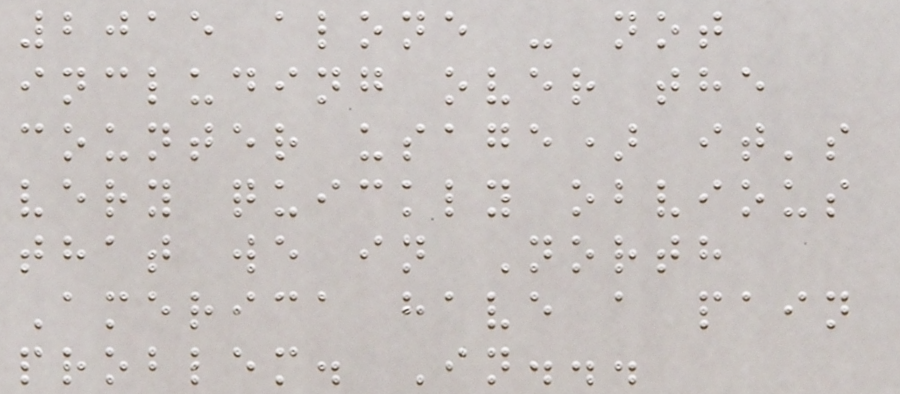2015 alone - not
including over the
counter usage) it's
very quickly obvious
that we in North
America have a pain
problem. In...
